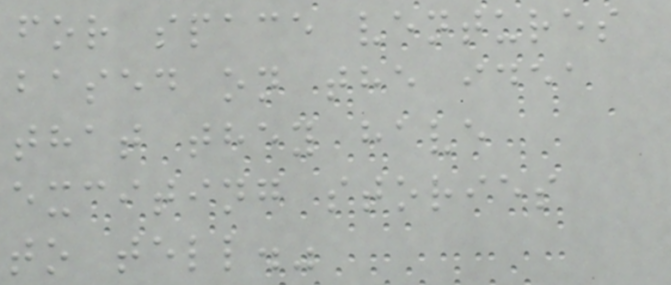for space ventures
based on the idea
that they have
exciting stories
to tell."
